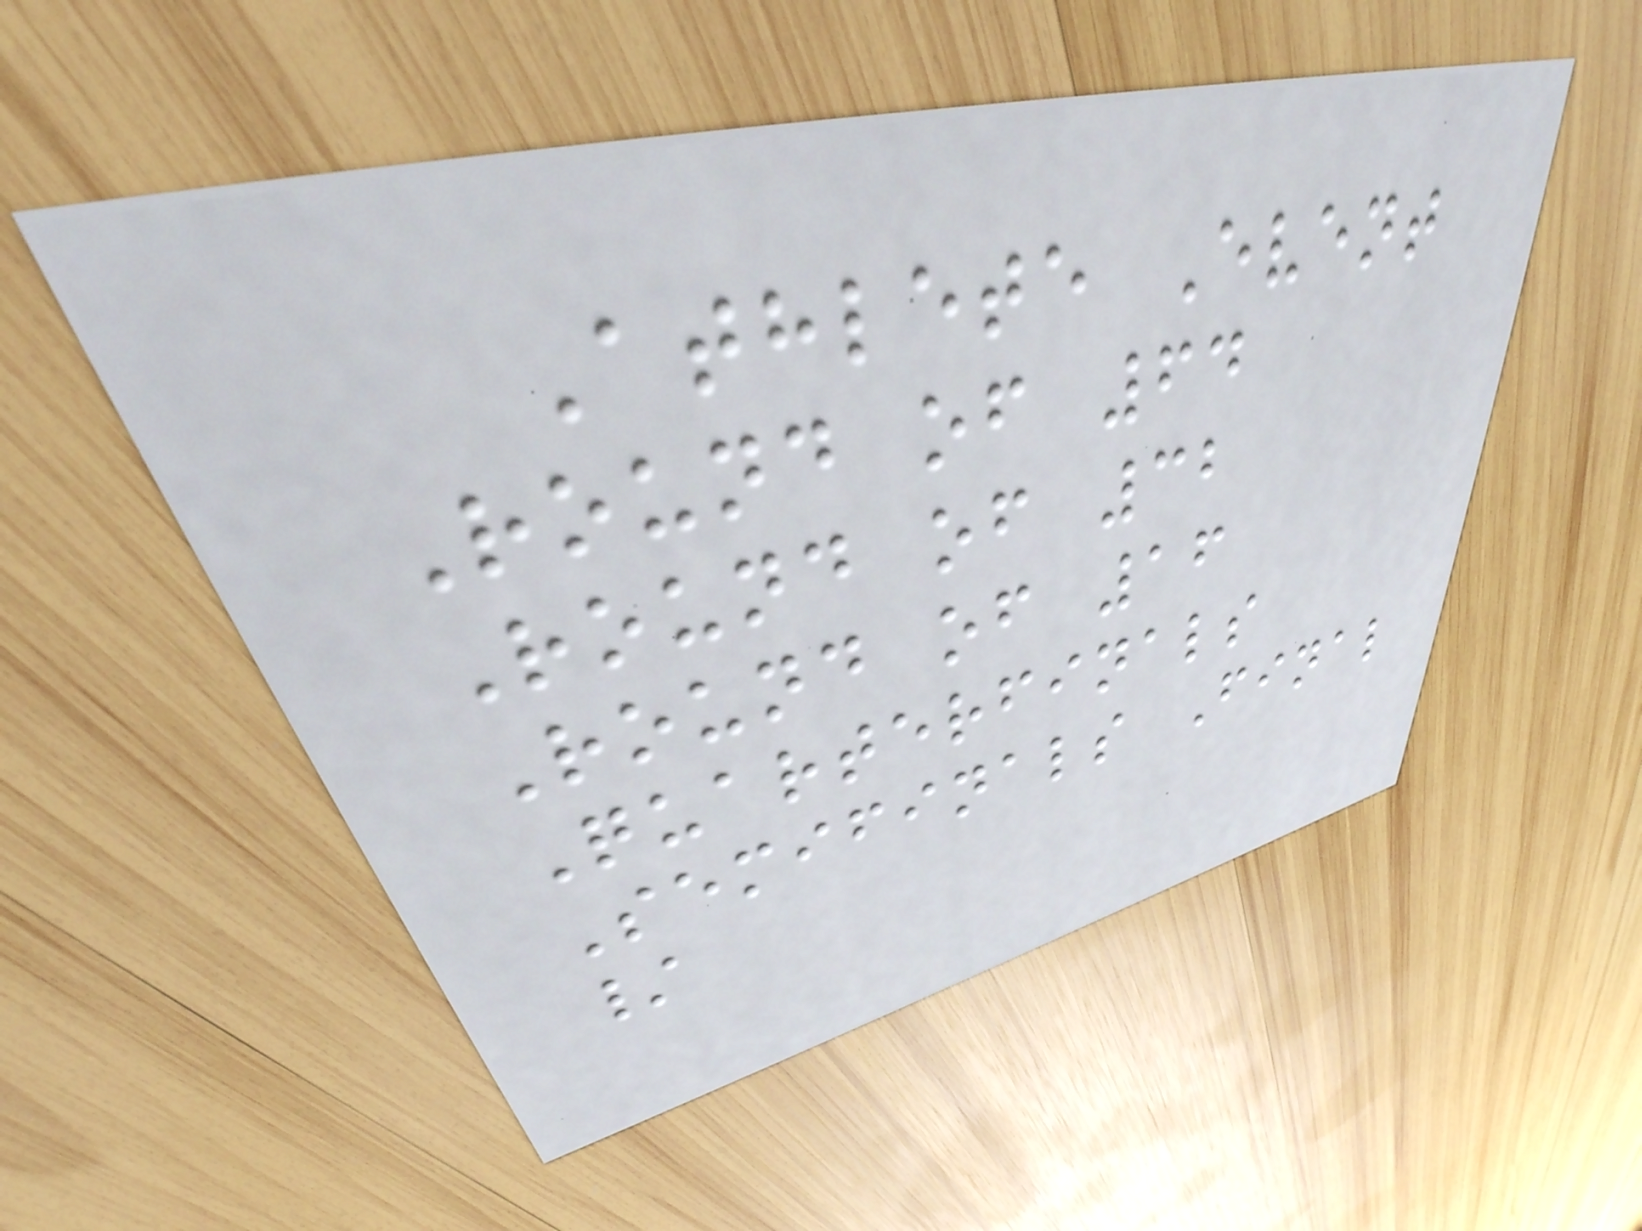Athlete Event
Round of 64
Round of 32
Round of 16
Quarterfinals
Semifinals Final
/
